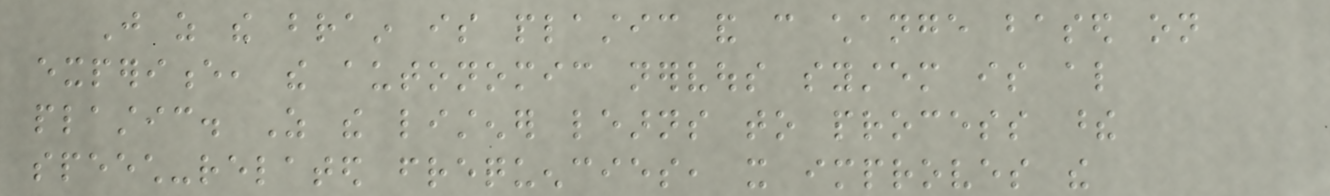Just as the brain is plastic and can change based on
experience, the autonomic nervous system is also
plastic. As the listener learns to process these
speech-related frequencies, it improves the
